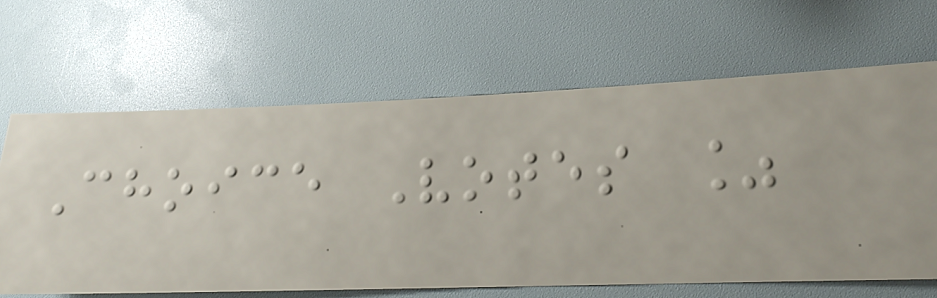Choice Votes %
